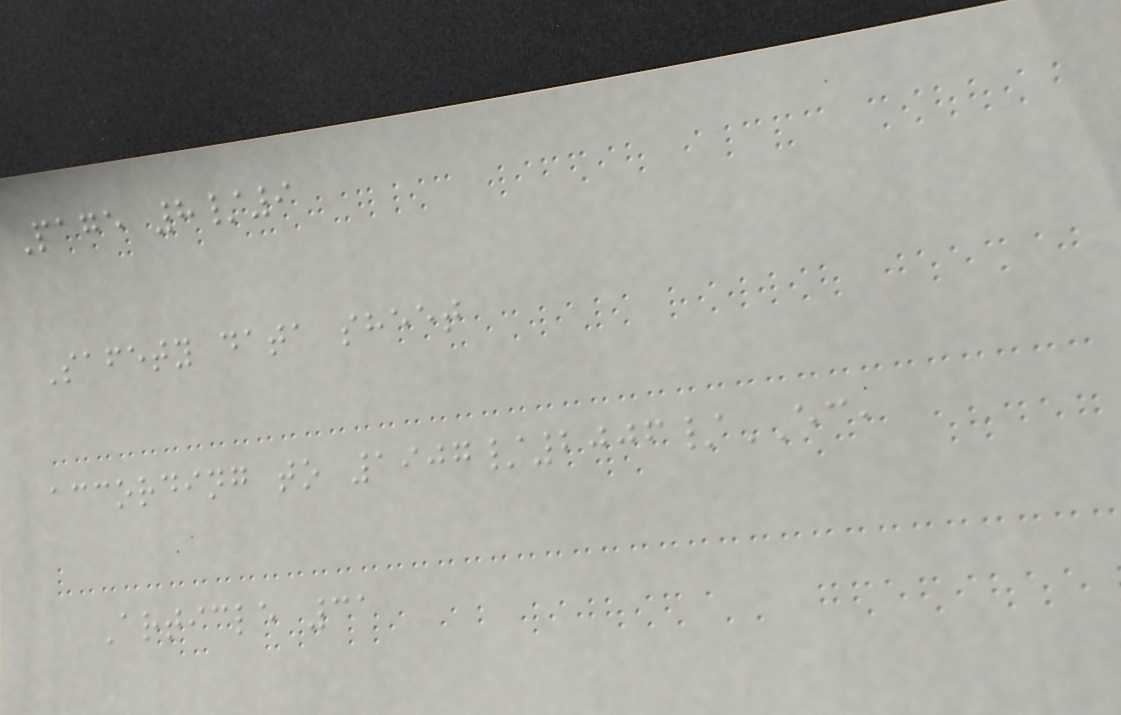Page 8/9
Safety data sheet
according to 1907/2006/EC,
Article 31
